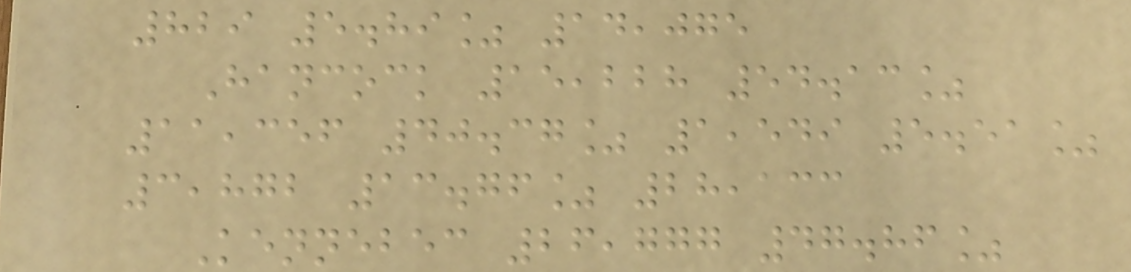829 5.89% 14,075
Hancock 15,228 54.13%
11,356 40.37% 1,549 5.51%
3,872 13.76% 28,133
Kennebec 26,777 47.86%
